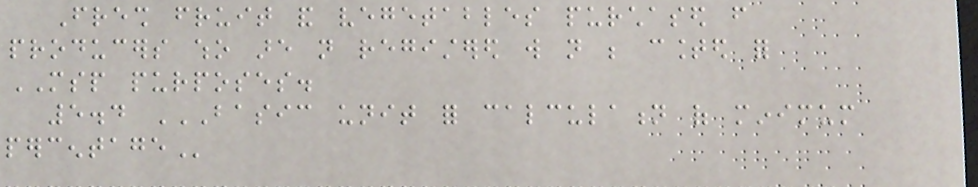Fresh fruit and vegetables purchased from
producers who are not registered will not be counted for
MSP purposes.
5.4 BASIC UNIT FOR CALCULATION OF MINIMUM
PERCENTAGE
